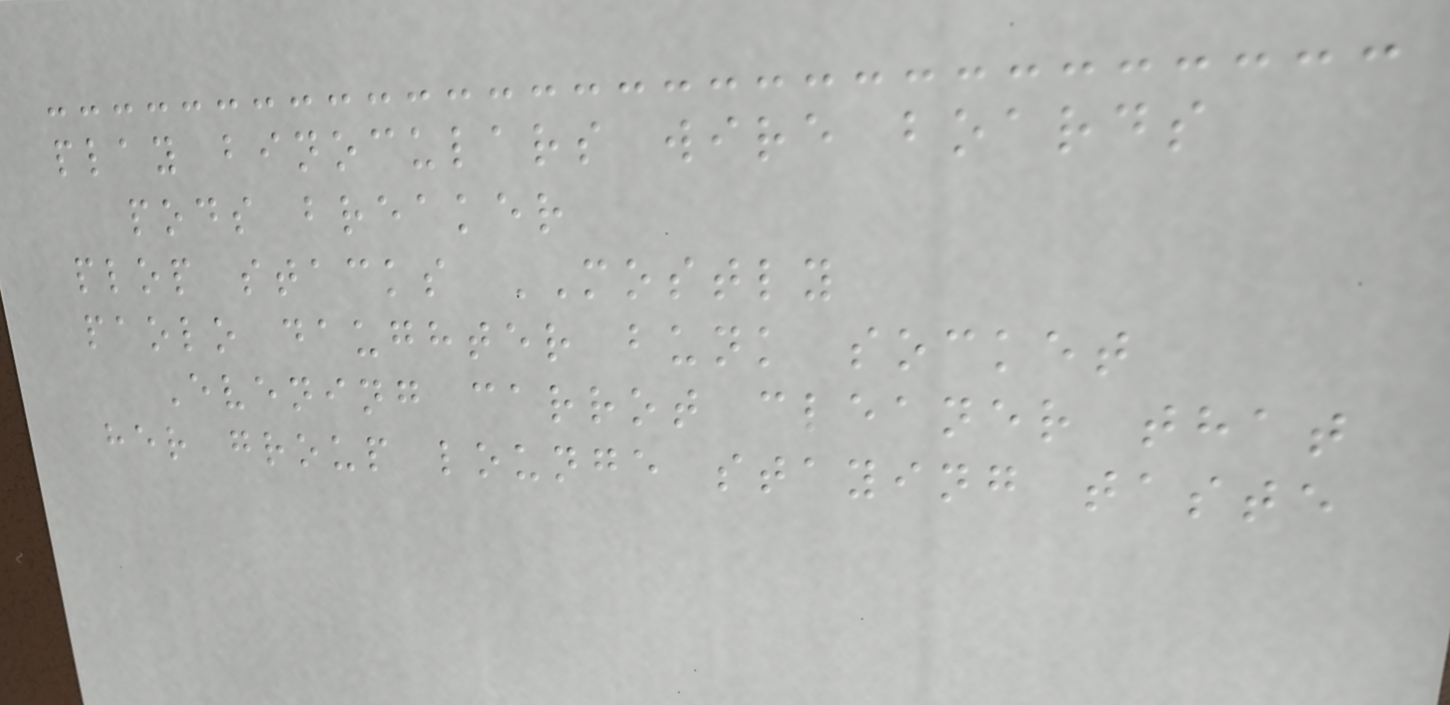play binoculars wire boards
pods breaker
plop stacks MOSTLY
paolo daughter bunk socket
Evening carrot cleaner that
her group lounge staying taste
